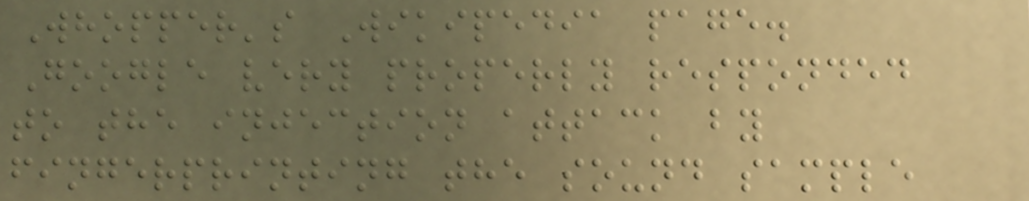Whopper's Wikipedia page.
Google very properly responded
to the injection attack by
fingerprinting the sound sample
